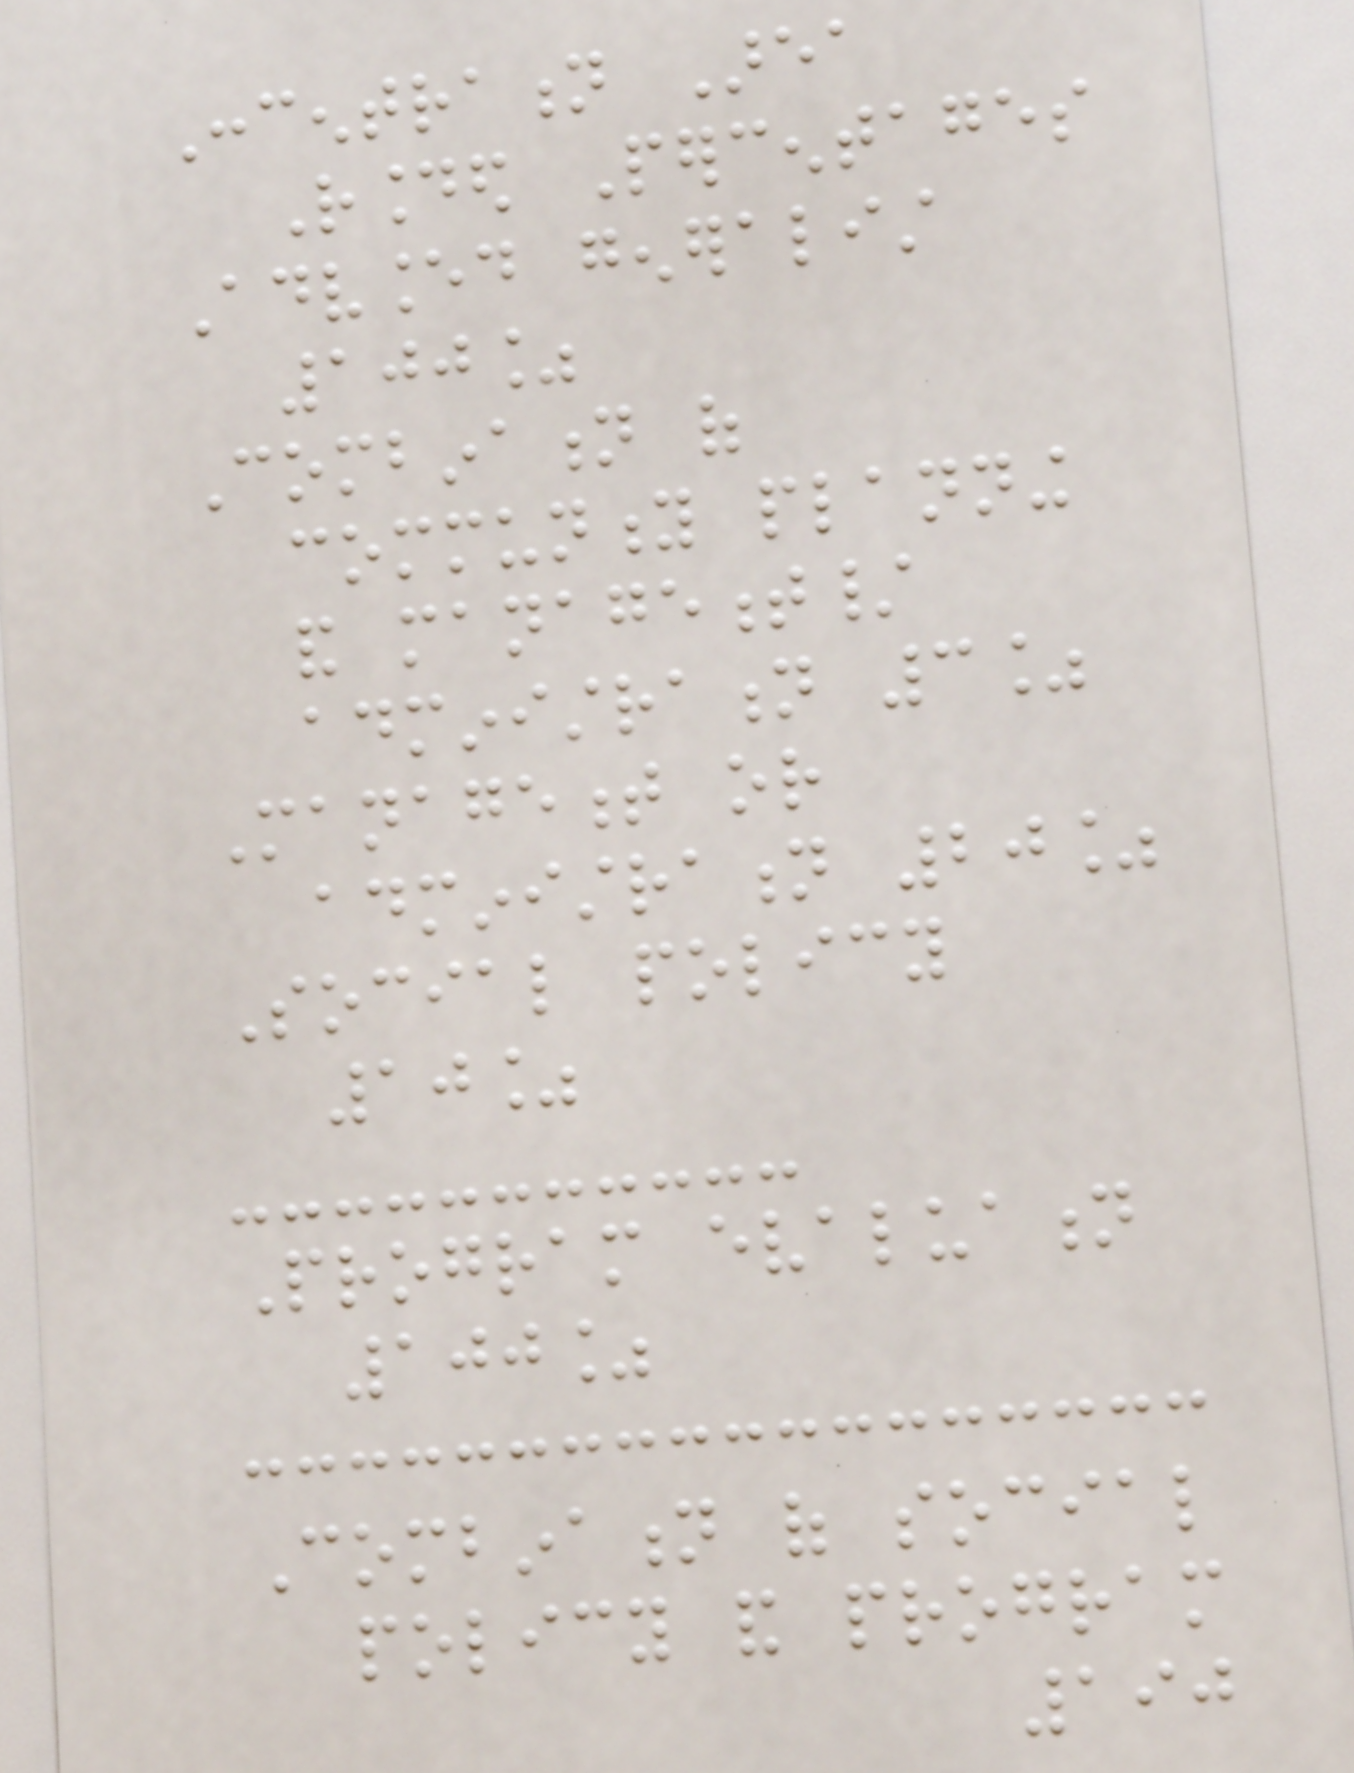Concentration Area
Rounded Percentages
Advanced generalist
100%
Combination of
community planning
and management/
administration 3%
Management or
administration 20%
Social policy
10%
Program evaluation
100%
Combination of social
policy and program
190
